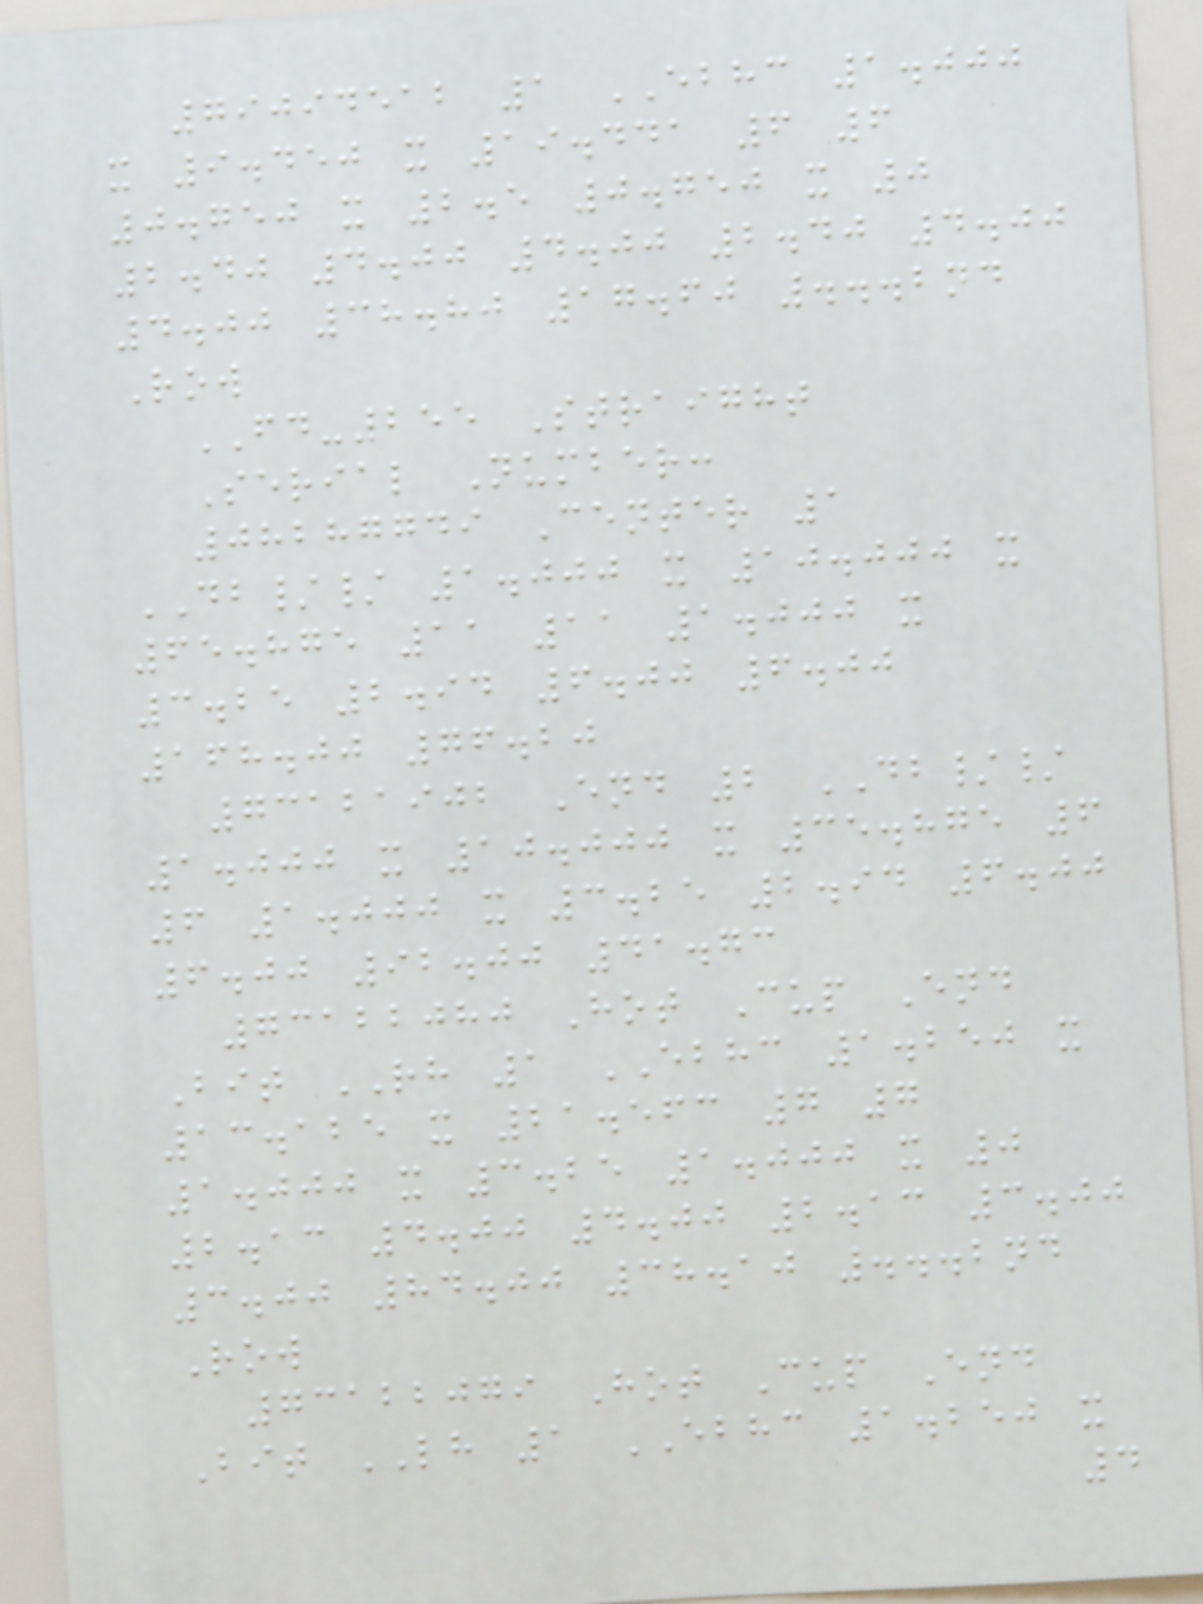79094512 1 EBHC 1.000
x 9.450 x 19.441 6 6
0.750 x 2.5 0.750 x 0
2.40 4.00 4.00 2.40 4.00
4.00 38.80 17.60 ...2nd
Row
FD-255 Straight
Serial Number:
08287749 Center 1
DB// 1.000 x 10.000 x
65.875 11 11 1.000 x
3.25 2.94 6.00 6.00
168.00 76.20
73121902 End 2 DB//
1.000 x 10.000 x 35.875 6
6 1.000 x 3.25 2.94 6.00
6.00 92.00 41.73
73122080 Hot Cup End
Bit RH 1 EBHC 1.250 x
13.125 x 21.563 7 7
1.000 x 3.25 1.000 x 0
2.13 4.00 4.00 2.13 3.00
3.00 84.00 38.10 ...2nd
Row
73122079 Hot Cup End
Bit LH 1 EBHC 1.250 x
4
